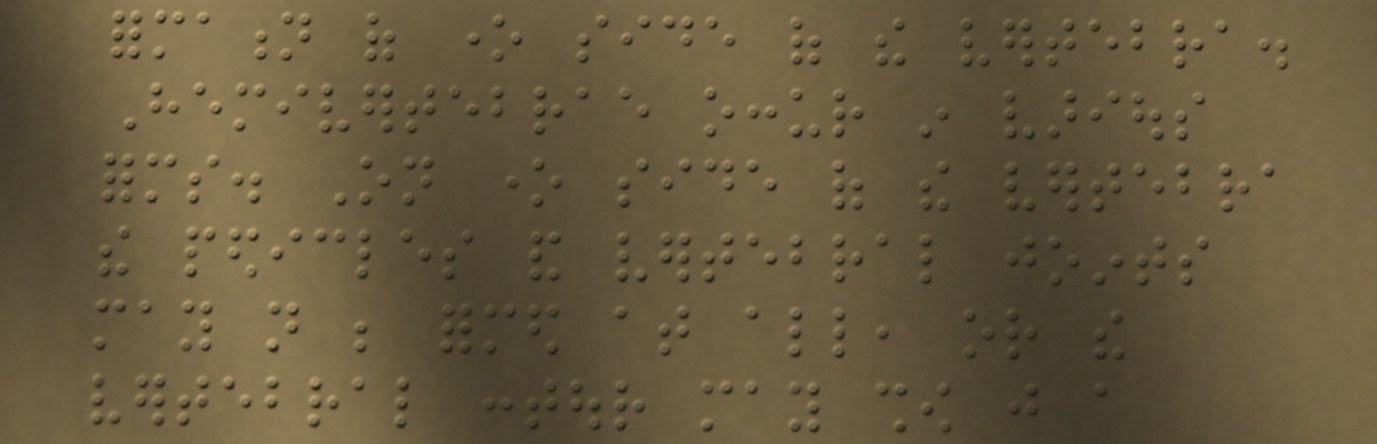formation of one side of the vertebra.
Hemivertebrae occur in various
forms. On one side of the vertebra
the pedicles and vertebral joints
may not be formed at all, or the
vertebral contour may show just a
